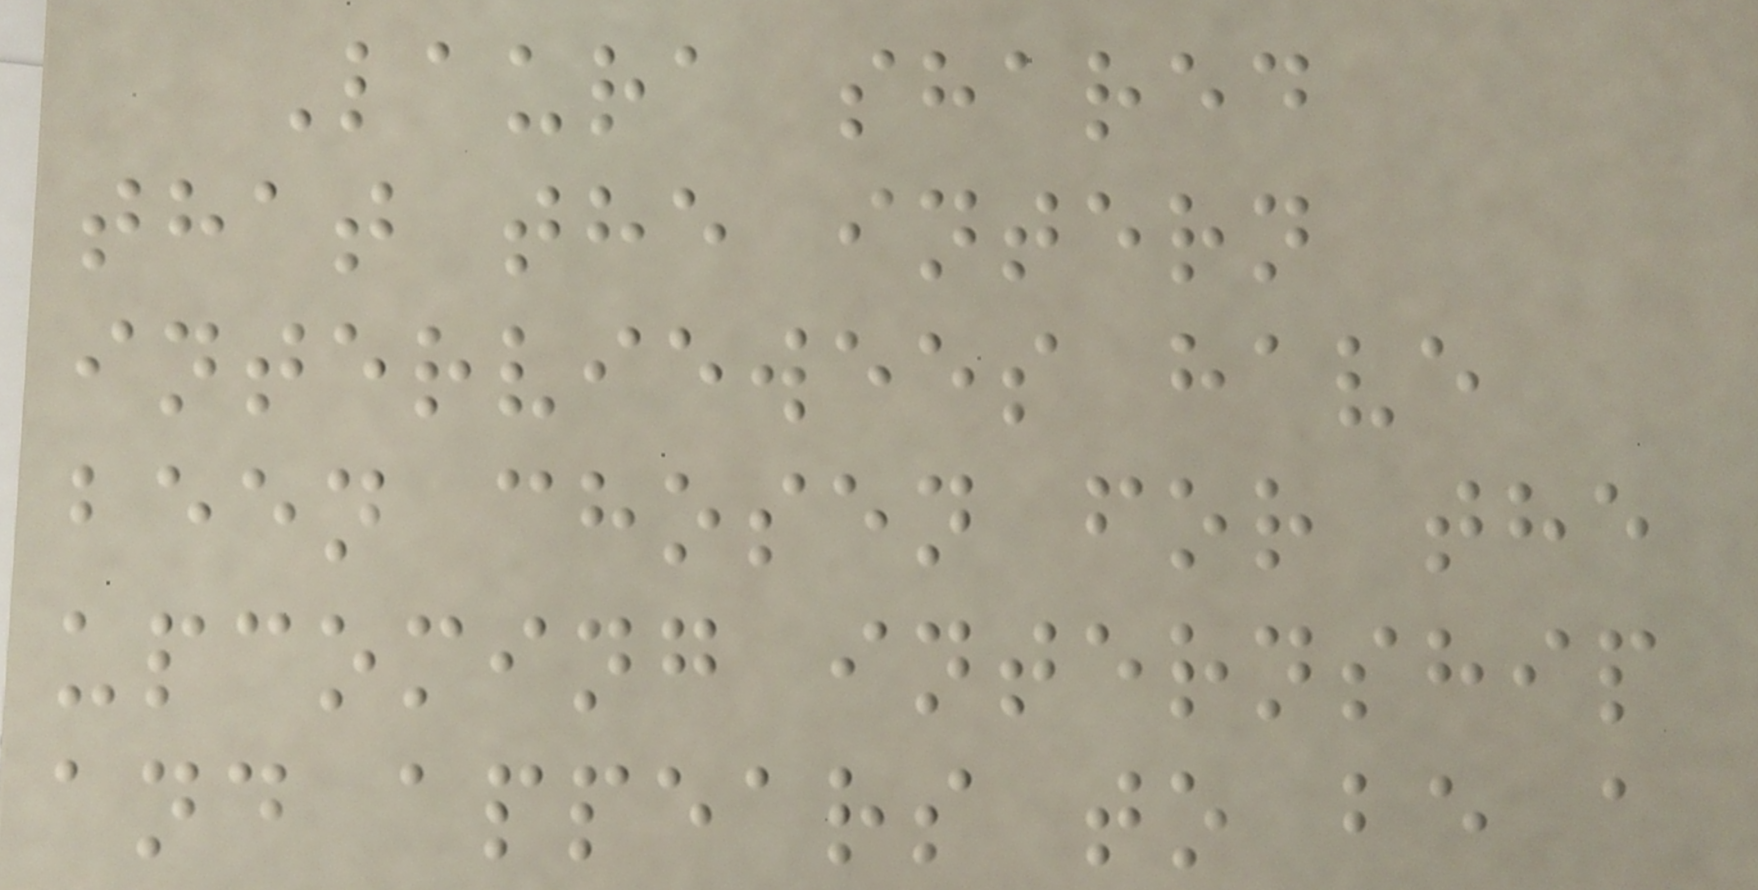Laura shared
that the intern
interviewees have
been chosen for the
upcoming internship
and appears to be a
